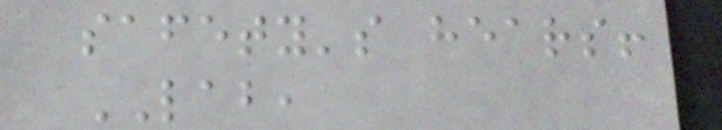safety's hears!
LAB,
